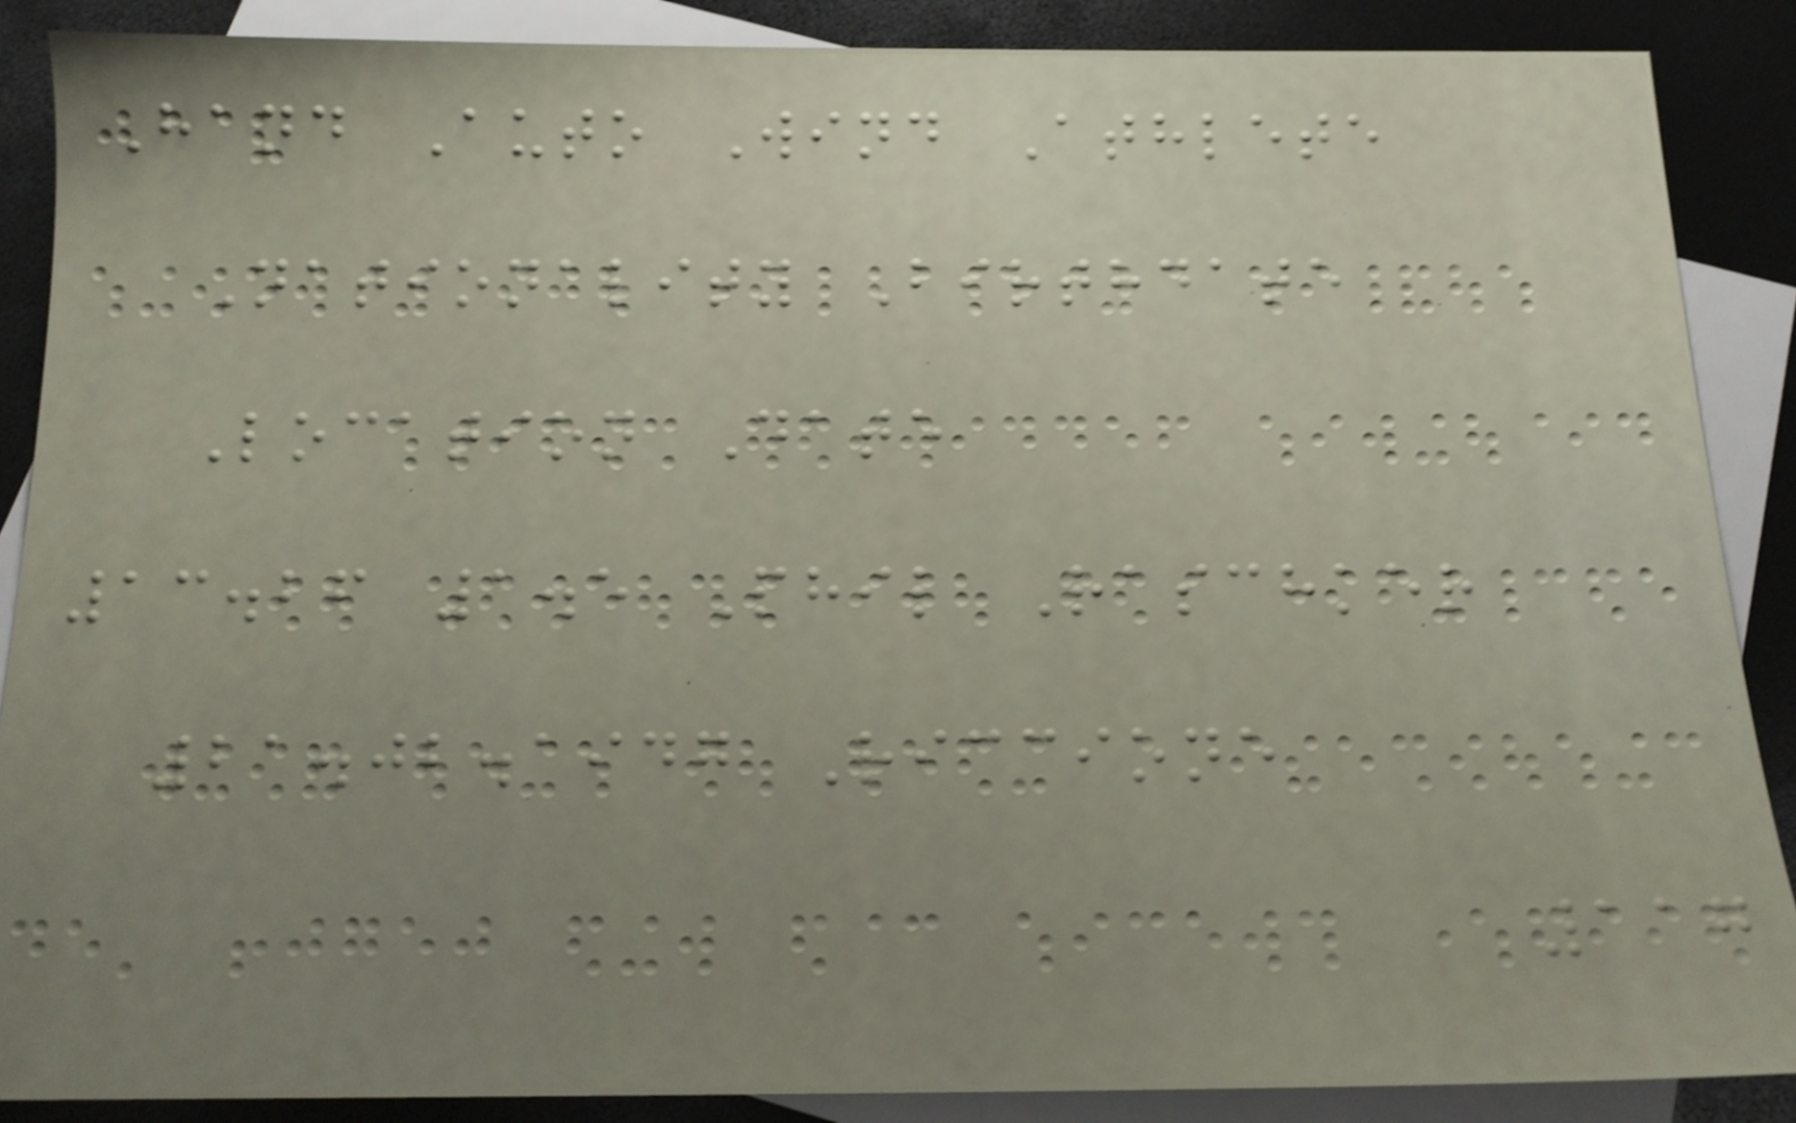Hand Auto Wind Athlete
Nationality Birthdate
Location Date
13.26 1.5 Phil Raschker
21.02.1947 Riccione
117
